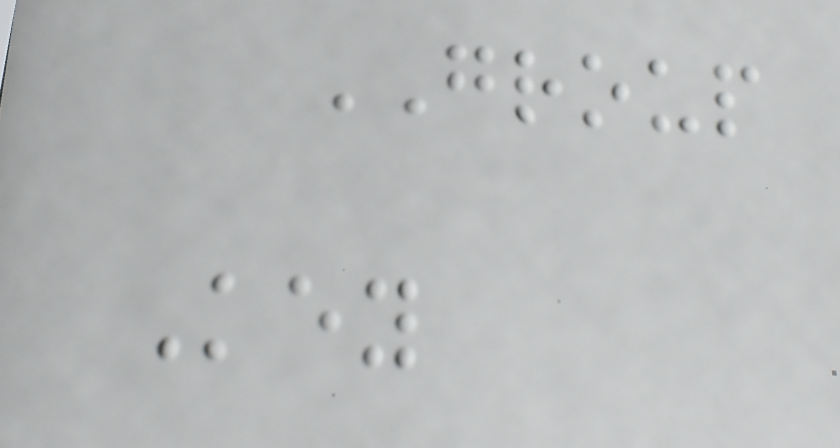GROUP
Key
